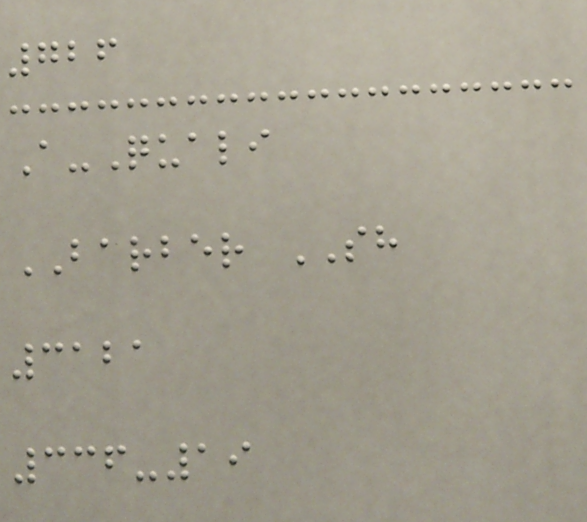726
A-Quali
BARBER SH
3121
336-19
